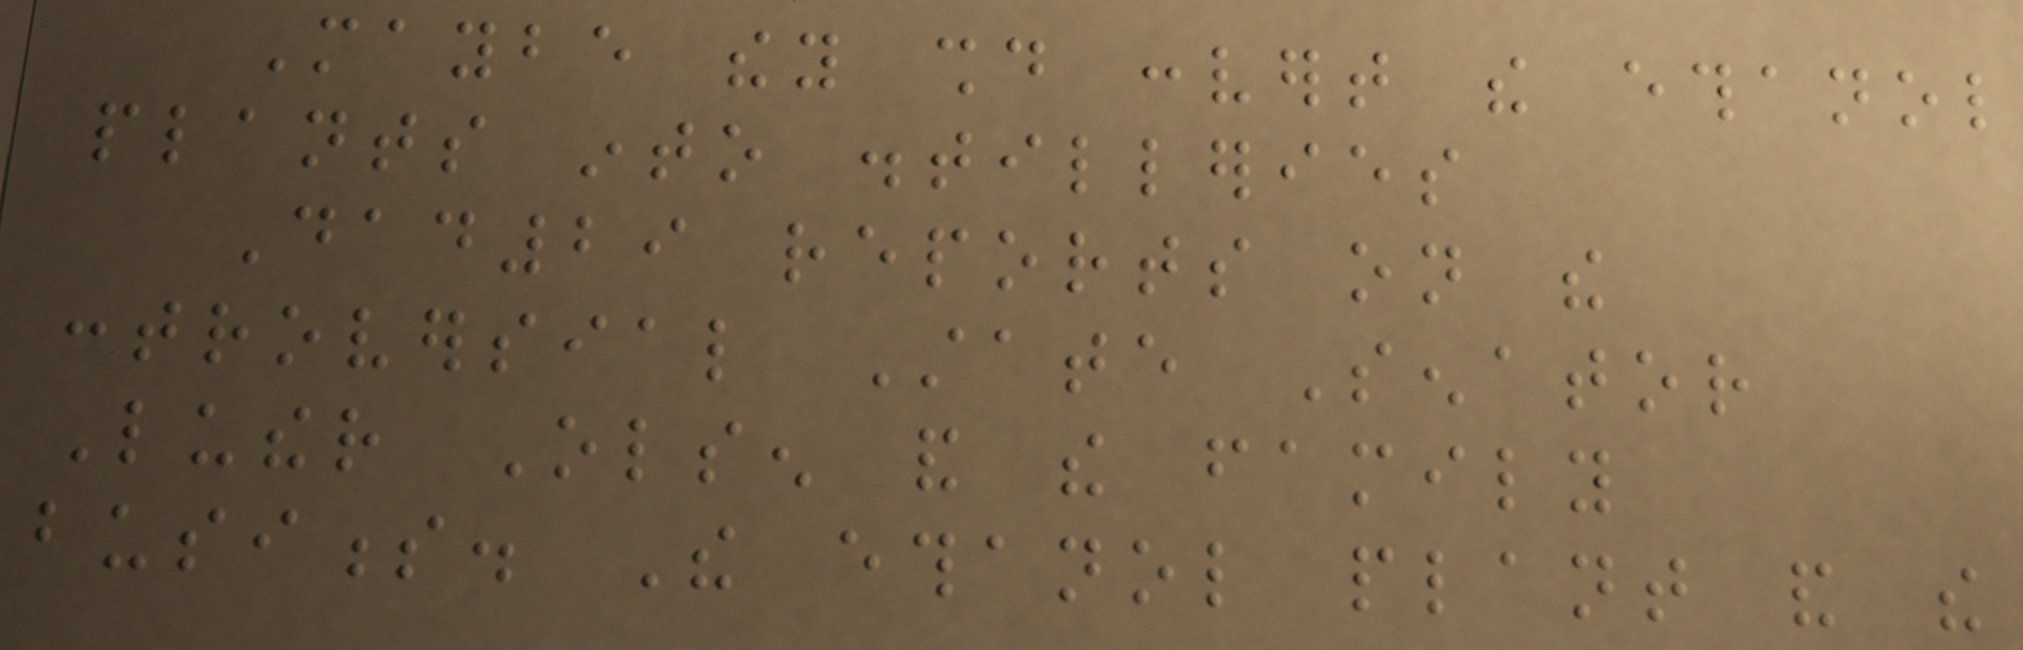Maybe they should convert the ethanol
plants into distilleries
Dad29 reports on the
controversial State Senator
Luther Olsen and the family
business. The ethanol plant and the
